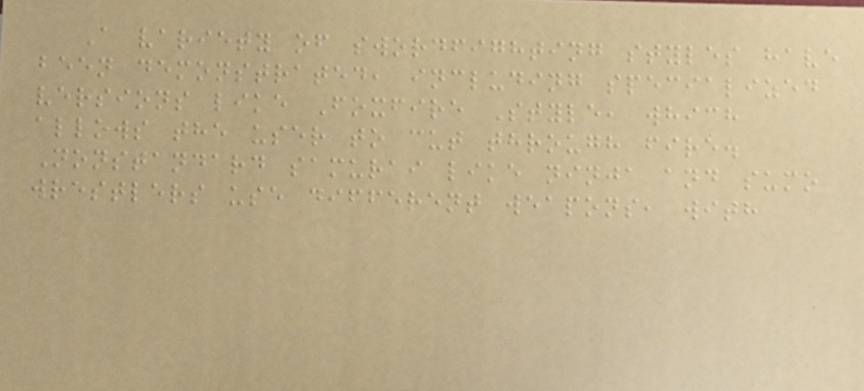A variety of swordfighting styles have
been demonstrated, including specialized
versions like Foxfire Style, which
allows the user to cut through fire.
Nonstandard samurai like ninja and sumo
wrestlers use different weapons, with
